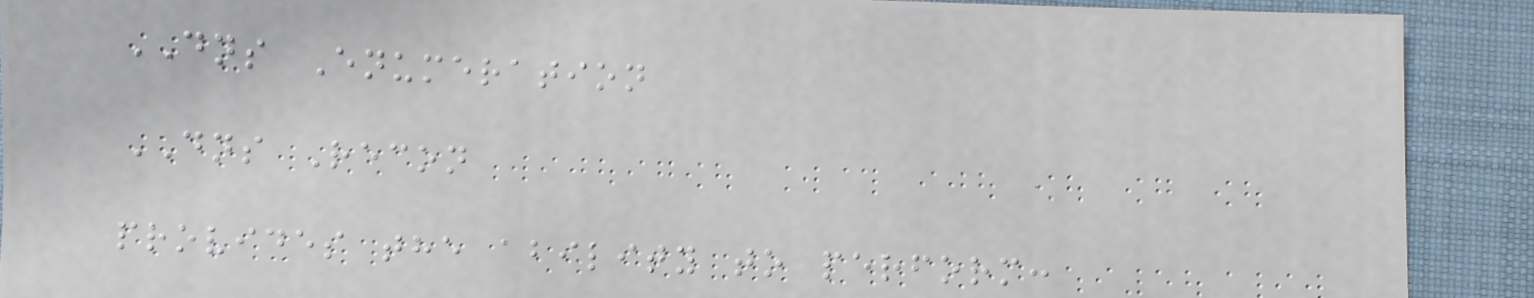DNS Enumeration
DNS Recon
provides the ability to perform:
